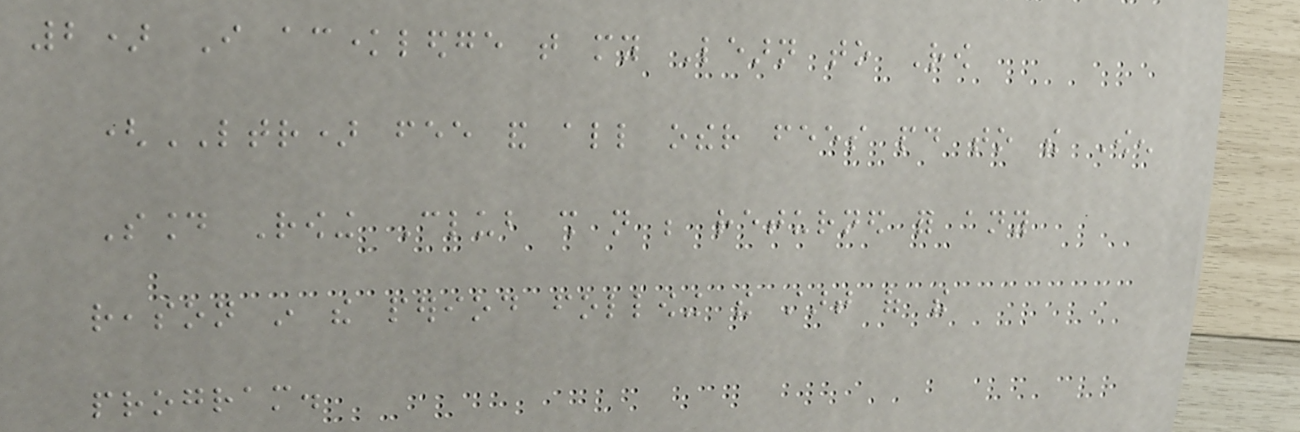2) I acknowledge that my Learn to Row
(LTR) fee and all other fees paid to the Owen
Sound Rowing Club shall not be returned for any
reason in the period following the start of the
program.
